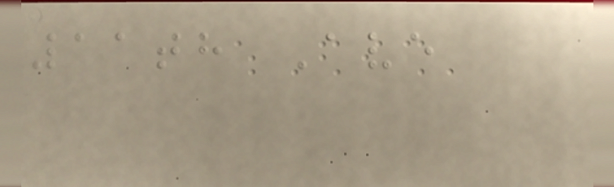11th Ave
